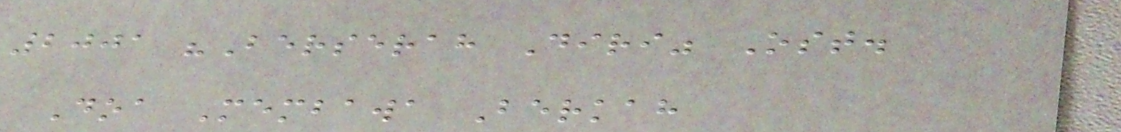2001 "Berserah Diri" Ost.
Doa Membawa Berkah
